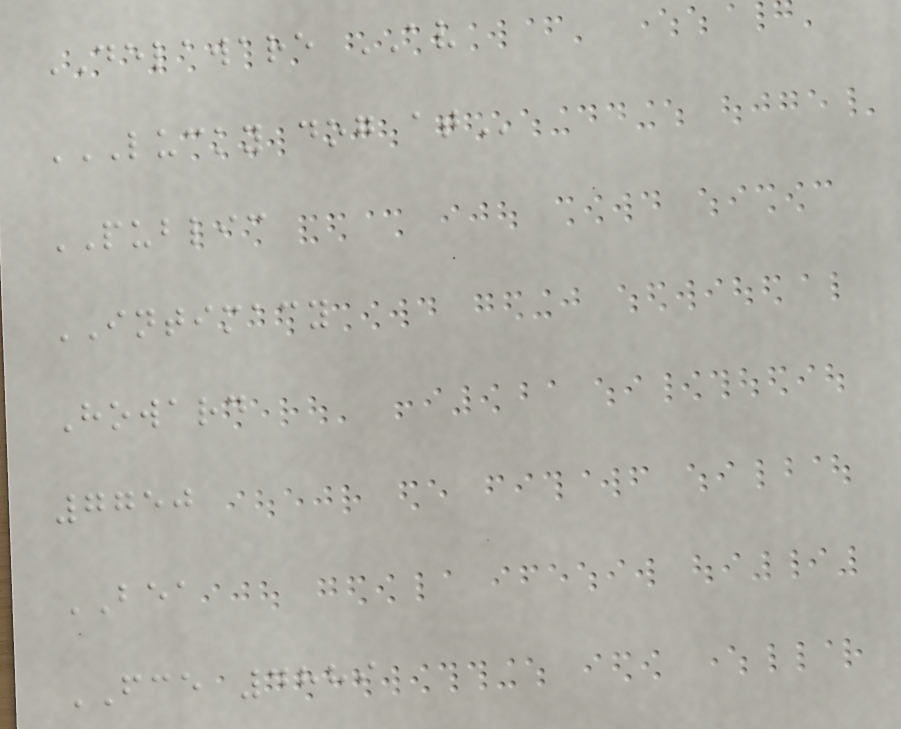DELAWARE AV
LUCKY DOG AT
PUBLIC
INTIMACY
Howard
7750
BEA
FCE 4889
